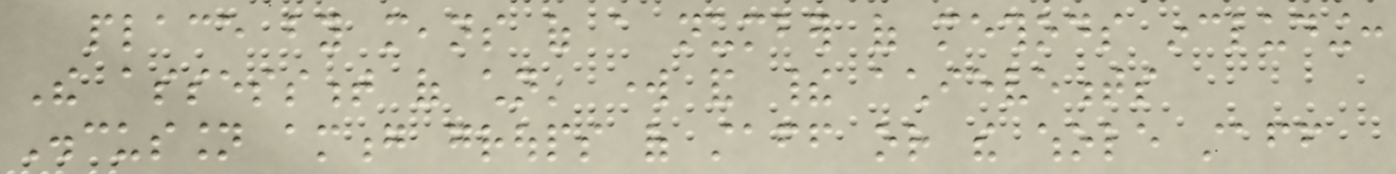place by means of a number of methods including:
The assessment of children' work and their achievements
Discussion among groups of staff or the whole staff
